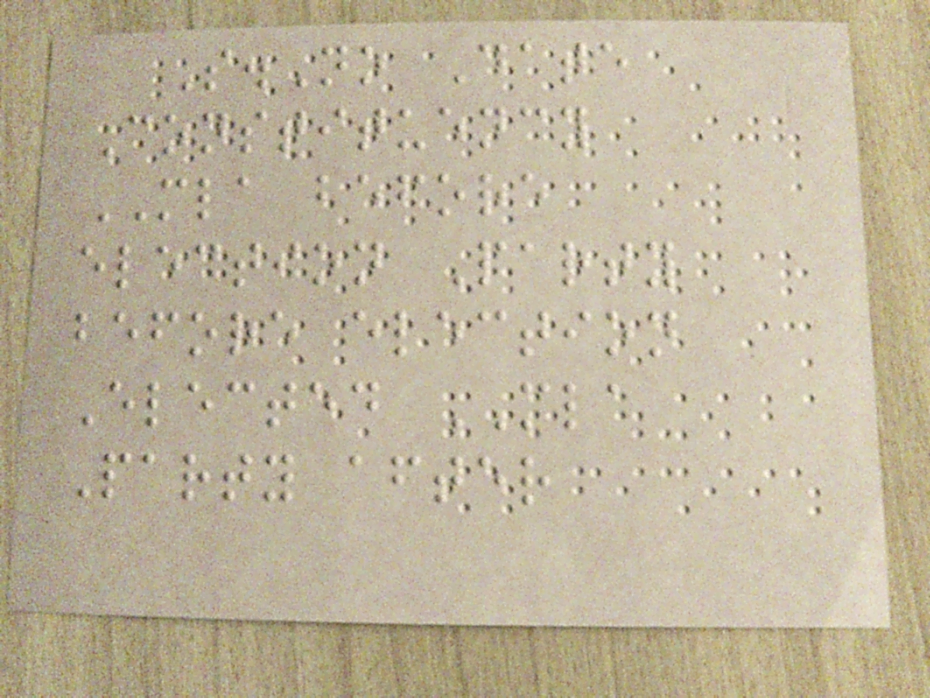S.No Date
Constituency
MLA before
election Party
before election
Elected MLA
Party after
